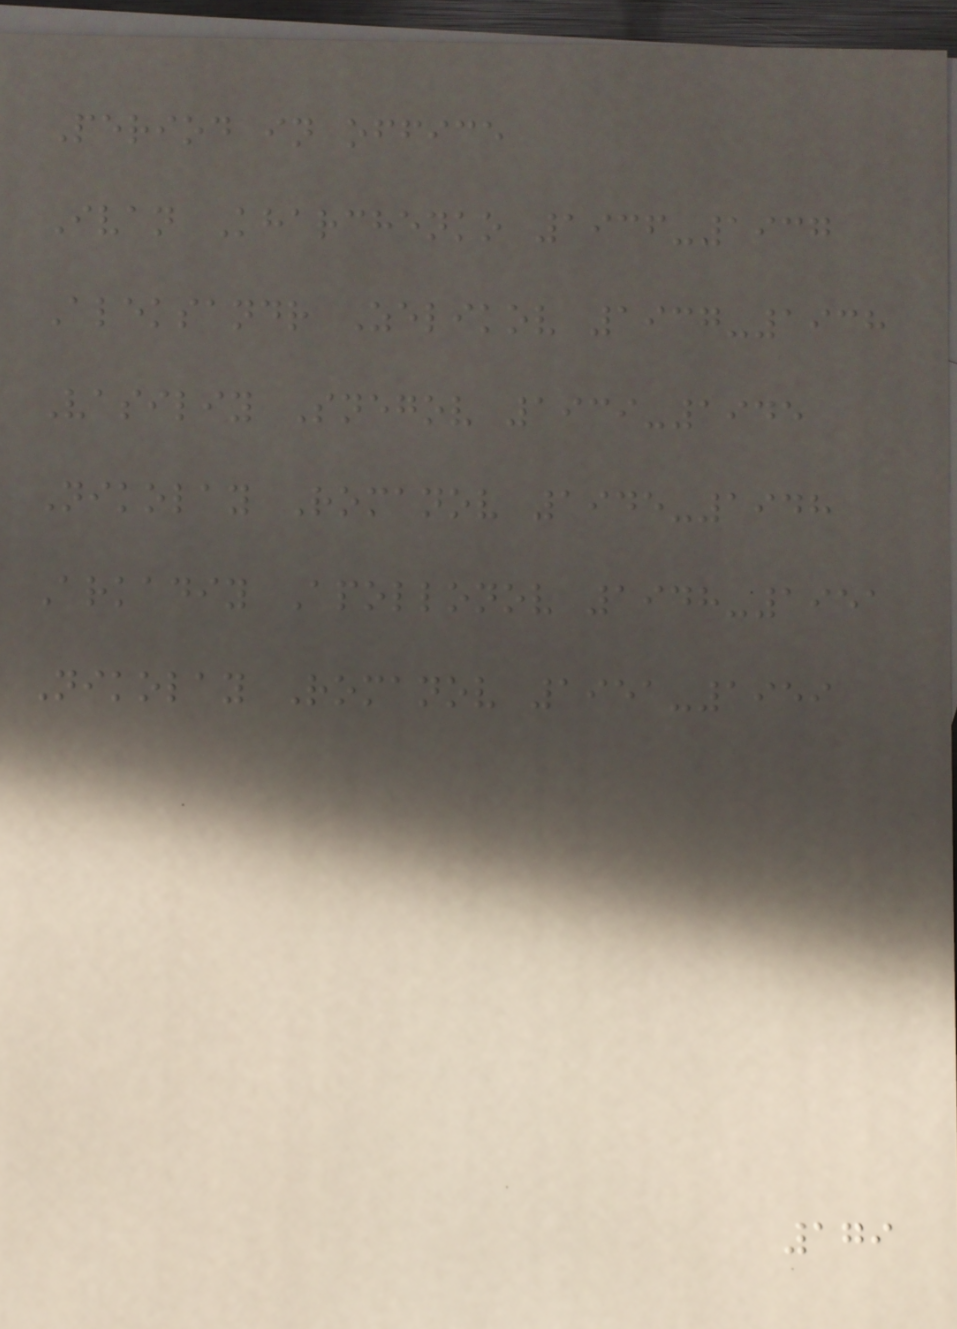Period in office
Ivan Kharchenko 1936-1937
Aleksandr Zelikov 1937-1938
Vasiliy Snegov 1939-1945
Nikolay Romanov 1945-1948
Arkadiy Apollonov 1948-1951
Nikolay Romanov 1951-1959
179
